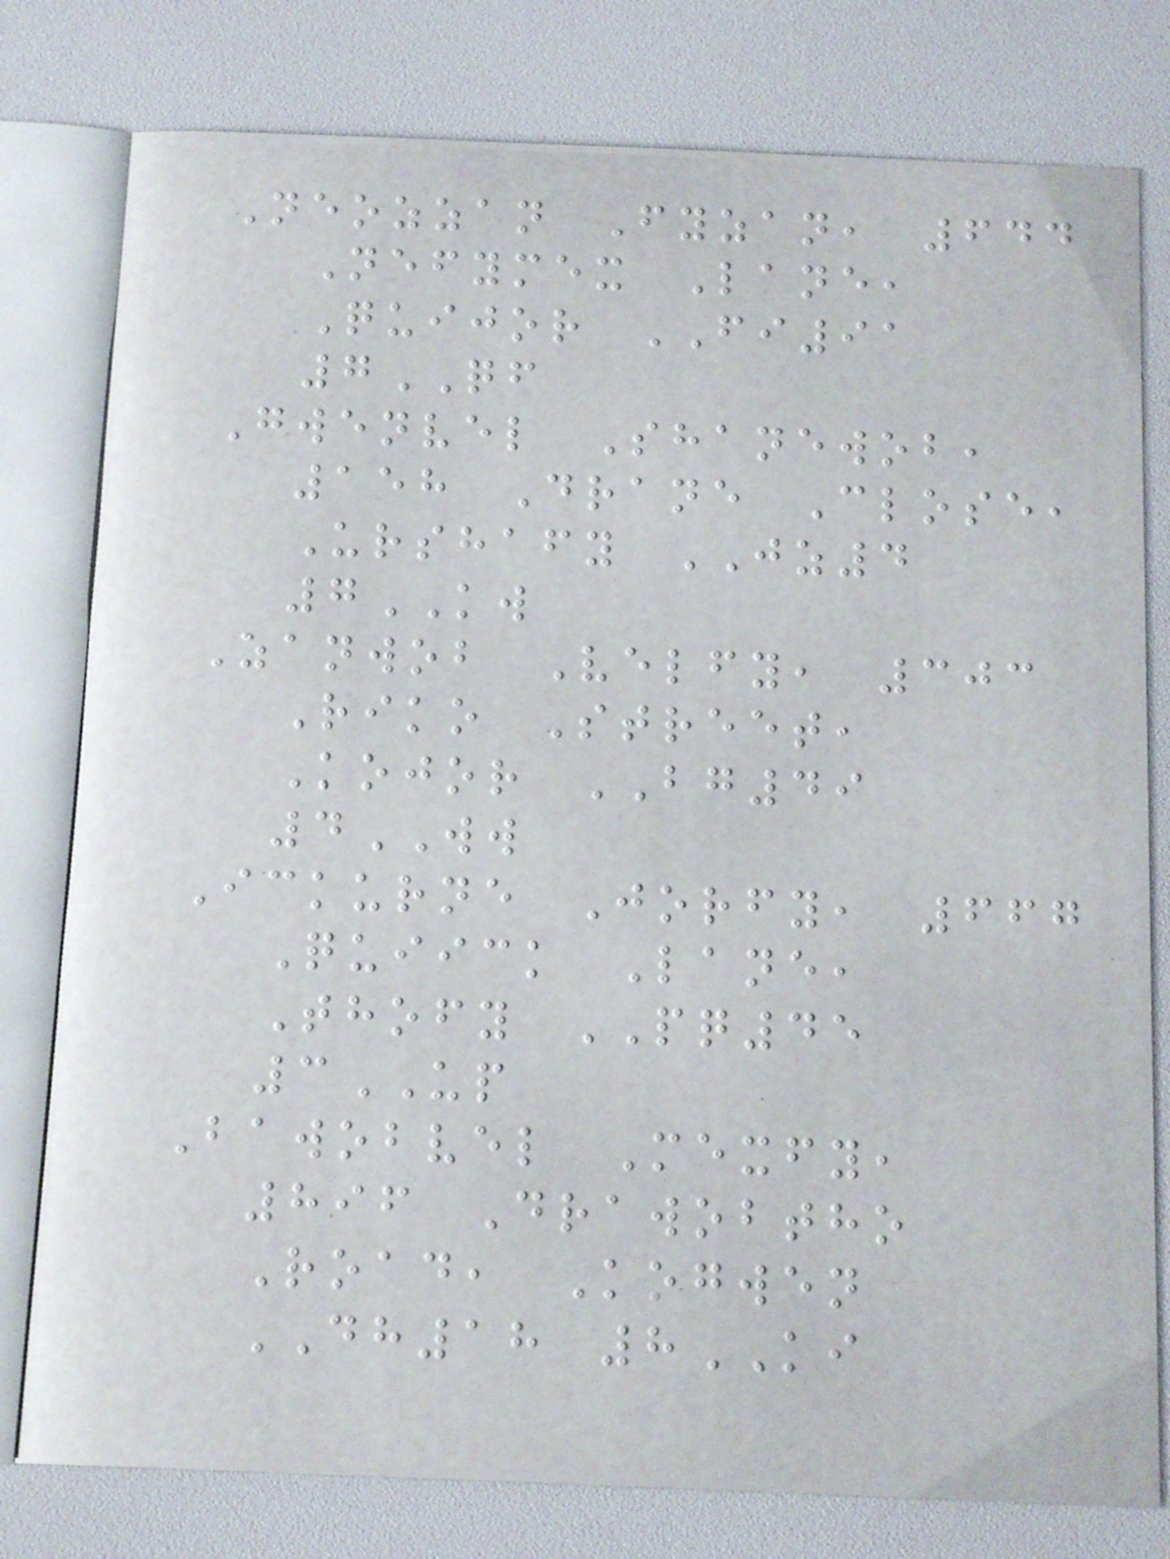Neozzan Fyzan, 644
Nefymex Lane,
Quijor FI91
7QF
Gwenvel Shanewob,
158 Drane Close,
Urshafy JZ4
7KW
Zanwob Velfy, 303
Riko Street,
Kojor BG49
4WW
Ickurne Jorfy, 667
Quiick Lane,
Thofy PQ45
3UP
Bawobvel Mexfy,
896 Drawobtho
Road, Kogwen
DH18 8KI
